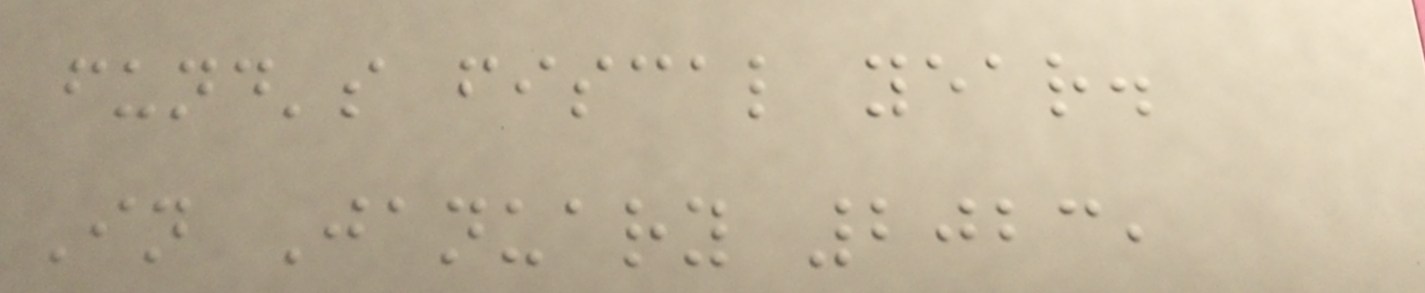fund's fiscal year.
In January 2023,
